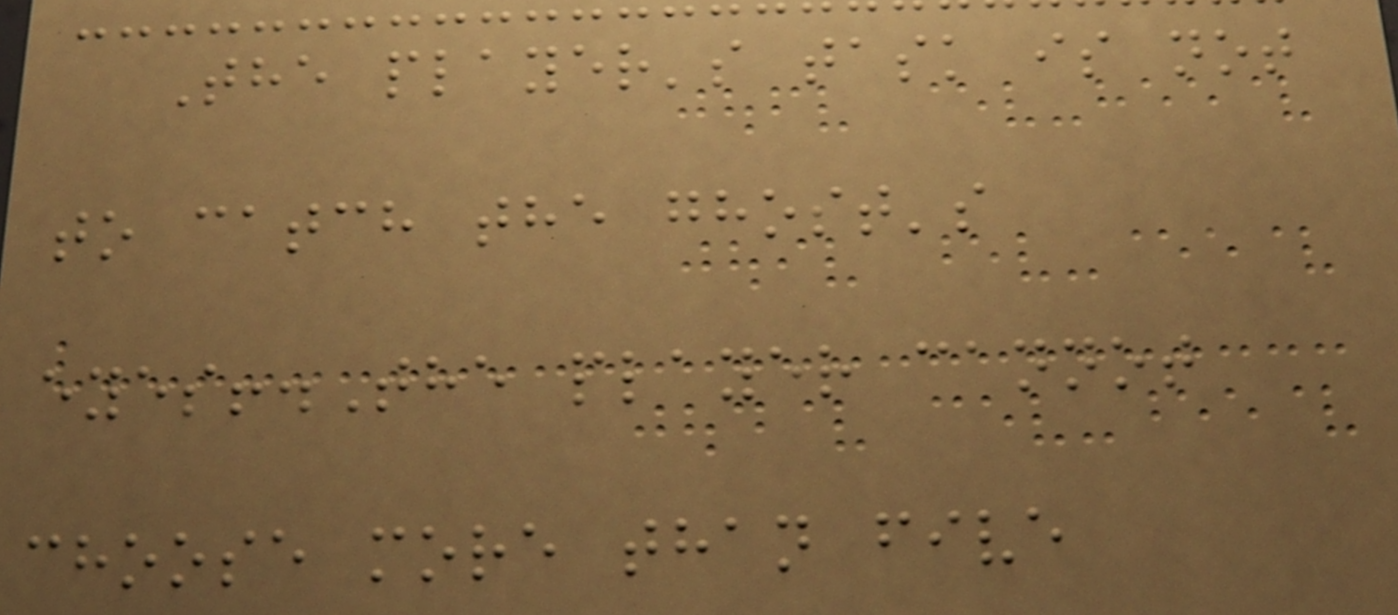The player's task is not
to catch the ghost's
eyes!.The player cannot
choose more than five
